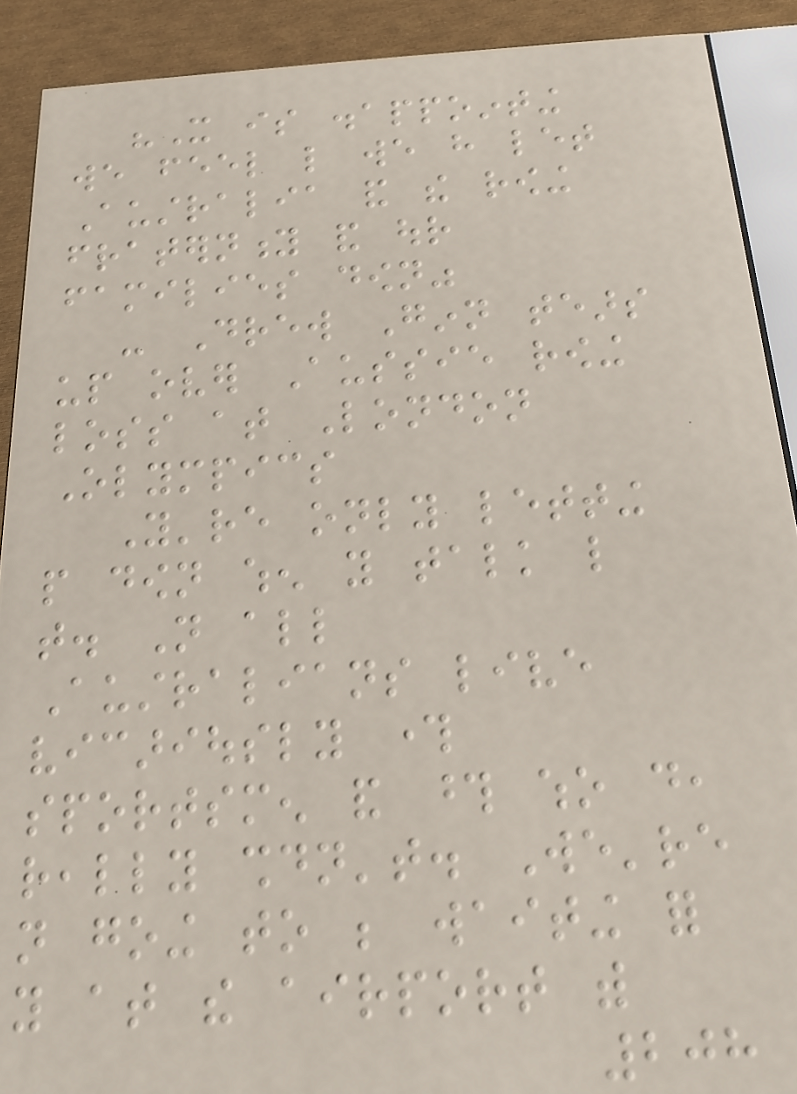"It is disappointing
we feel like we have let
Australia and the rowing
fraternity and our
families down"
- Drew Ginn tears
up over Aussie rowing
loss at London
Olympics
You're only letting
people down when you talk like
that. Not all
Australians live
vicariously through
sportsmen and those who do,
really shouldn't. We're
not going to be waiting for
you at the airport with
208
